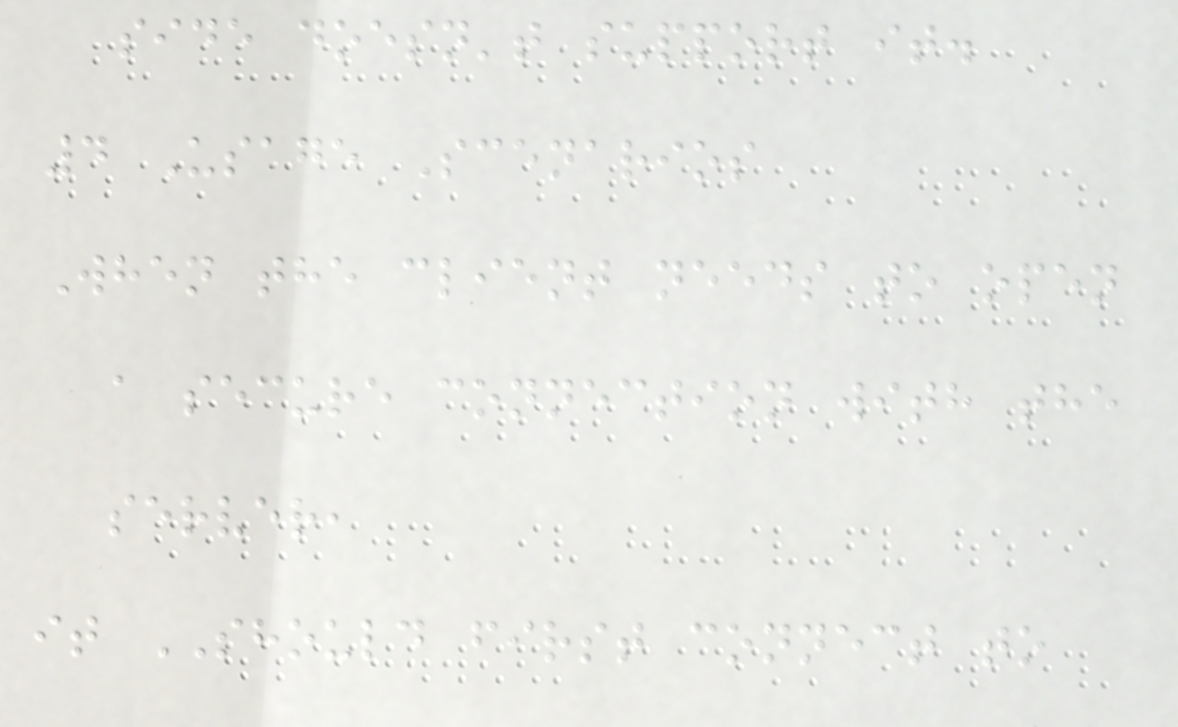side doesn't support it.
4 Usage Scenarios
When the client needs to open
a secure connection with the
server,
it SHOULD first connect to
